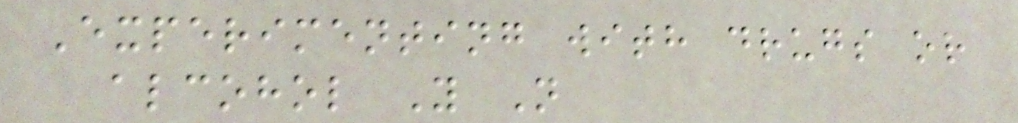Experimenting with drugs or
alcohol Y N
